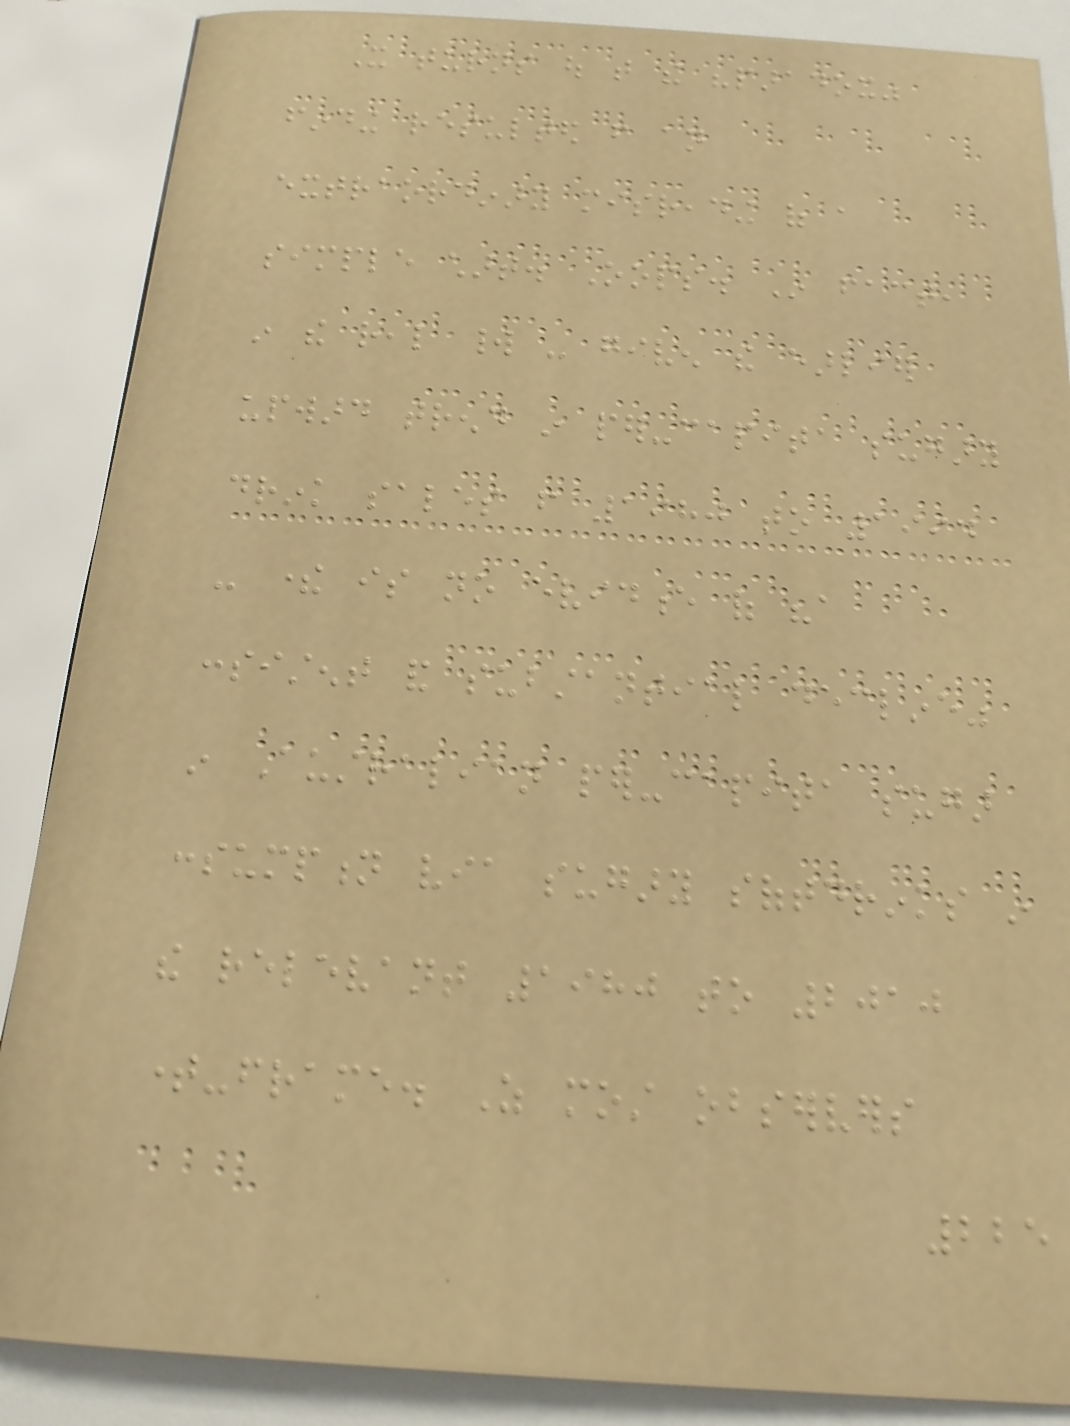It turns out that the "paradox"
finding resulted from an
extraordinary misreading of a
simple chart. Oops. In fact,
in the real world - given the earlier
upward trend in per-capita sugary
drink sales from 1980 to 1994
- there is no evidence of "a
consistent and substantial decline"
in Australian per-capita sugar
consumption via sugary softdrinks in
the relevant 1980 to 2010
time-frame. As most observers
225
